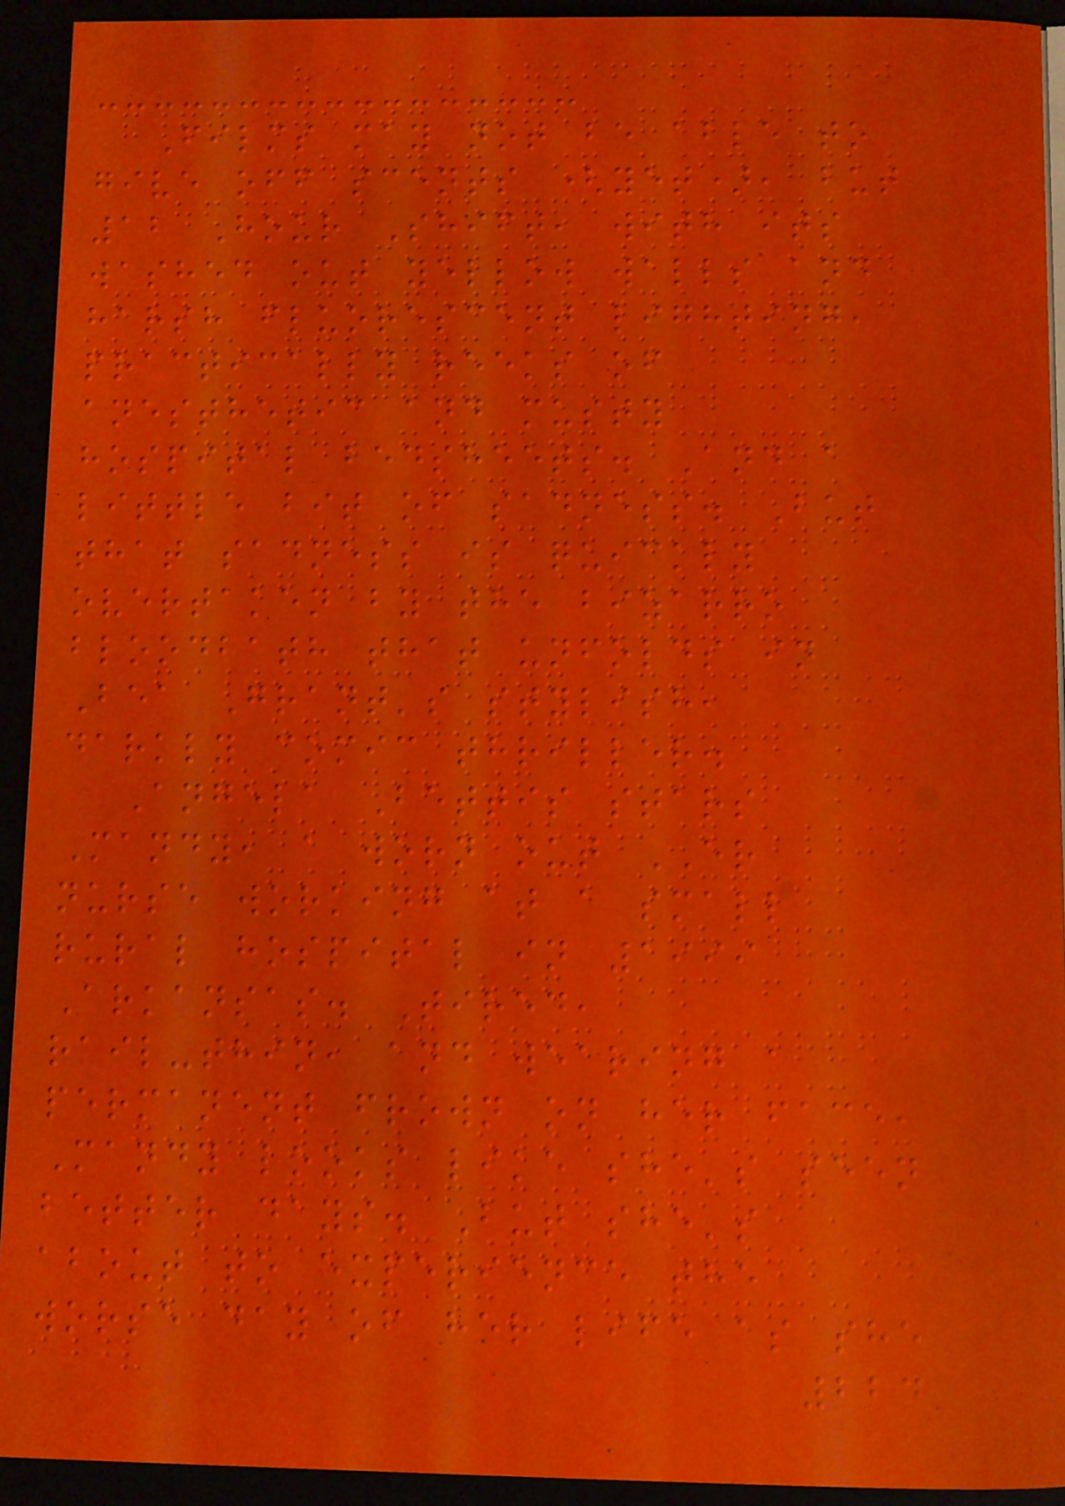Films may not be able to
give off scents (yet), but
12 Hour Shift, with its
washed out yellow walls and
harsh fluorescent lighting,
practically reeks of
anesthetic and musty
hospital bedsheets. And a
little bit of sadness. But
that sadness is quickly
overtaken by the bizarro
bloodbath that unfolds in
Bea Grant's stylish,
darkly comic thriller.
Angela Bettis stars
Mandy, a worn out ER
nurse working at a small
rural hospital in 1999
Arkansas. Tired,
rail-thin, and wearing a
permanent frown on her face,
Mandy looks like she's seen
better days. But she's
about to experience the
worse day of her life as she
224
